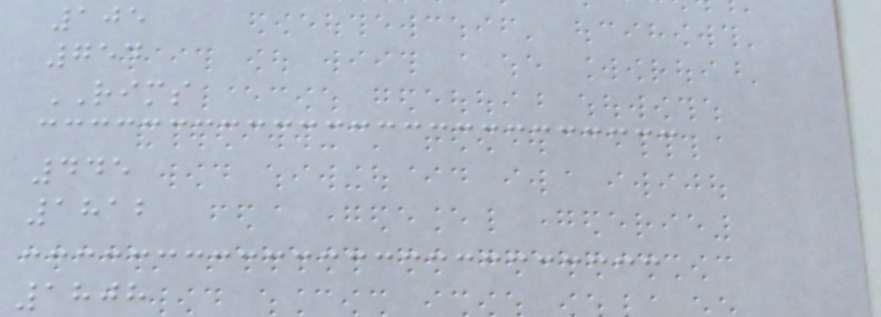105
754
RIMS
445
1812
1808
